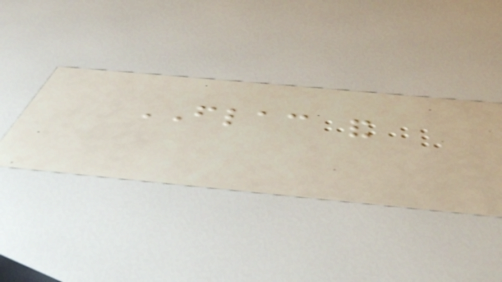FLAC and
